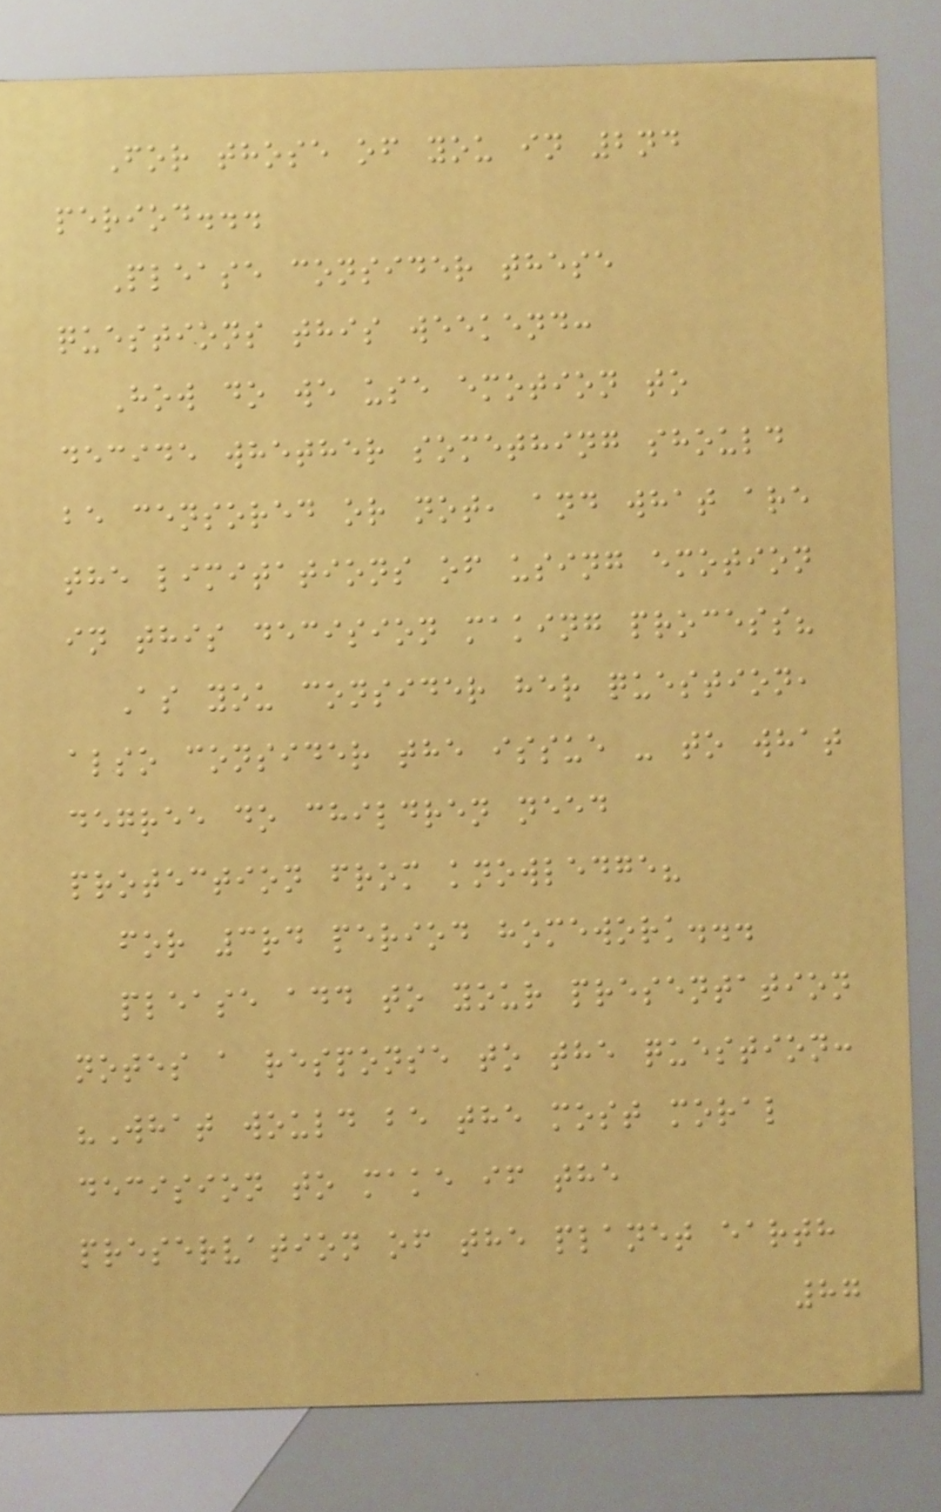For those of you in 2nd
period...
Please consider these
questions this weekend:
How do we use emotion to
decide whether something should
be censored or not, and what are
the limitations of using emotion
in this decision making process?
As you consider her question,
also consider the issue - to what
degree do children need
protection from knowledge?
for 3rd period homework...
please add to your presentation
notes a response to the question:
"What would be the most moral
decision to make if the
preservation of the planet earth
87
